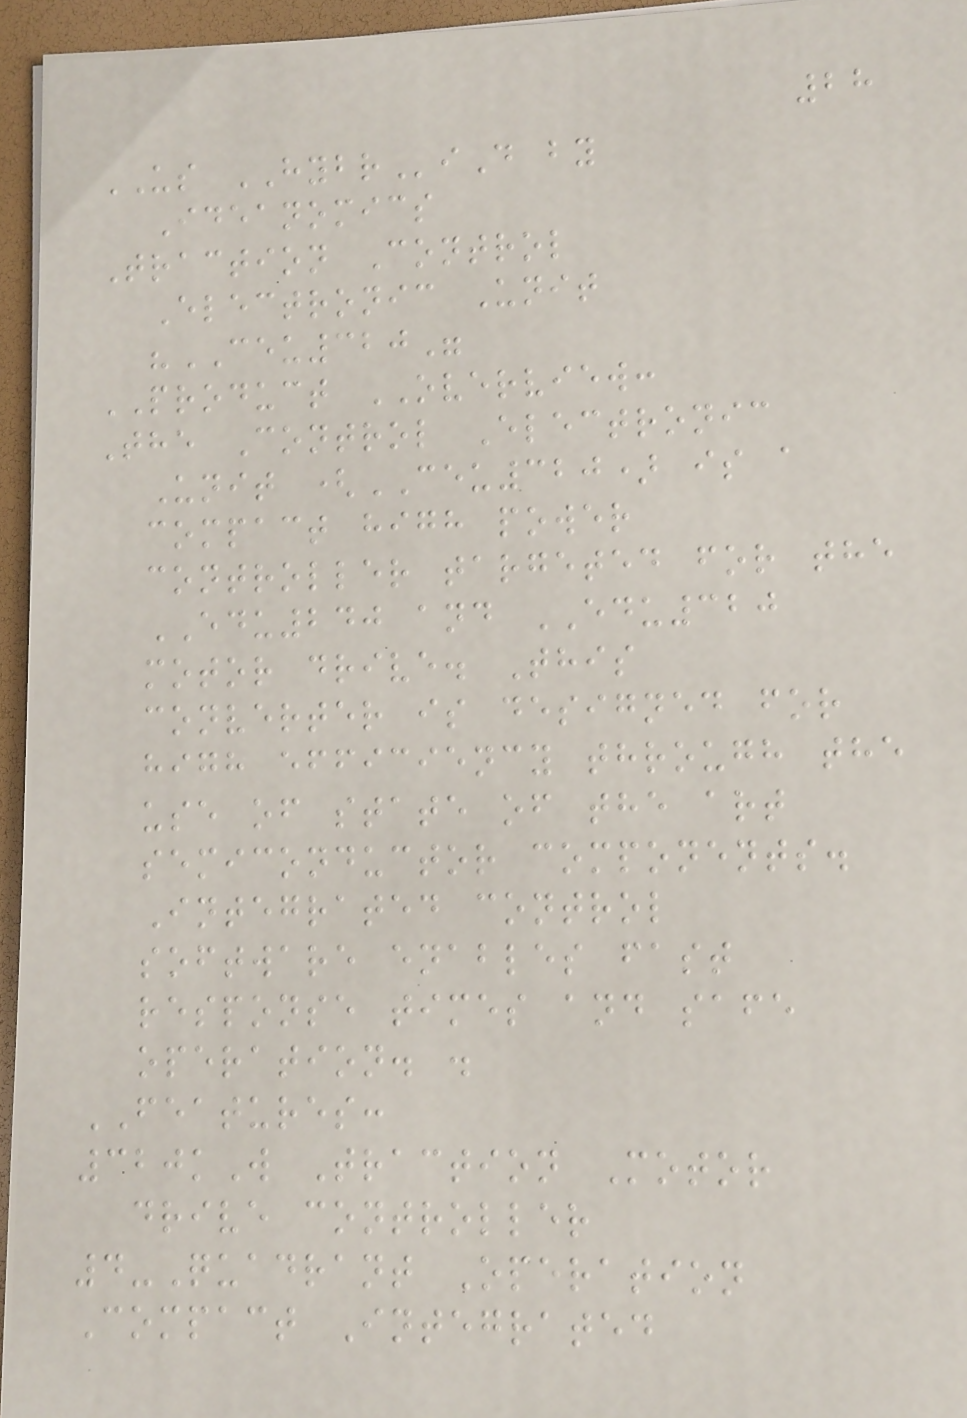28
US HYBRiD by
Ideanomics
Traction Control
Electronic Unit
"CEU320"
PRODUCT OVERVIEW:
The Control Electronic
Unit (CEU320) is a
compact high power
controller targeted for the
EDU240 and EDU320
motor drive. This
converter is designed for
high efficiency through the
use of state of the art
semiconductor components.
Integrated control
software enables fast
response times and safe
operation. .
FEATURES:
320kW Traction Motor
drive controller
4-Quadrant Operation
Compact Integrated
